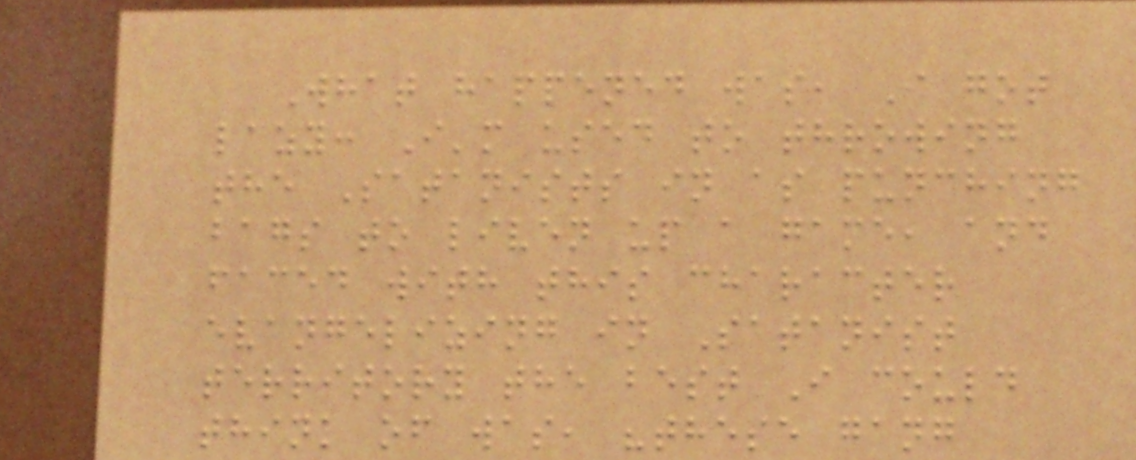What happened was, I got
lazy: I'm used to throwing
the Satanists in as punching
bags to liven up a game, and
faced with this character
evangelizing in Satanist
territory the best I could
think of was, "these gang
